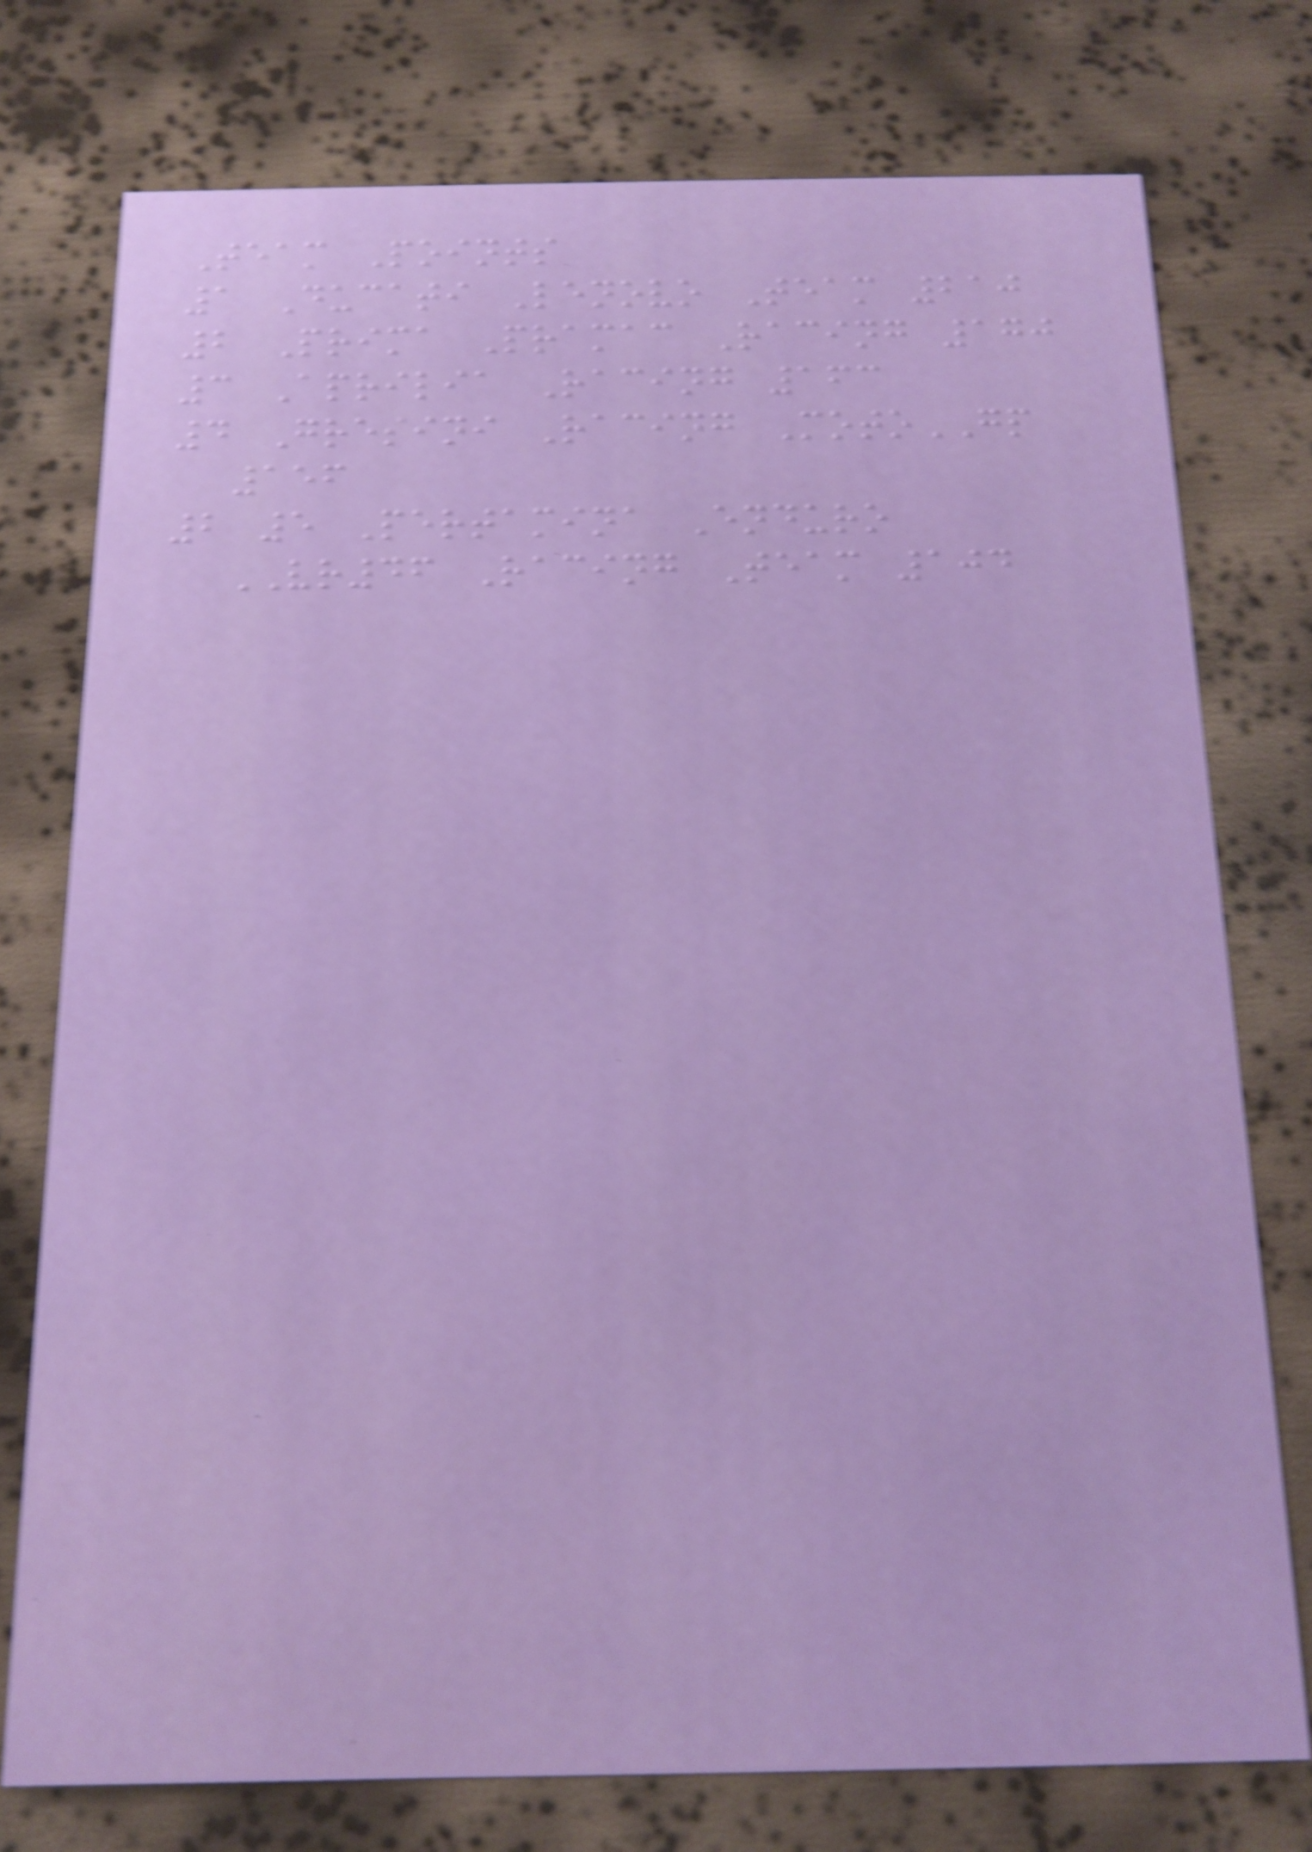Team Points
1 Ducati Lenovo Team 210
2 Prima Pramac Racing 170
3 Aprilia Racing 163
4 Gresini Racing MotoGP
156
2 5 Pertamina Enduro
VR46 Racing Team 104
